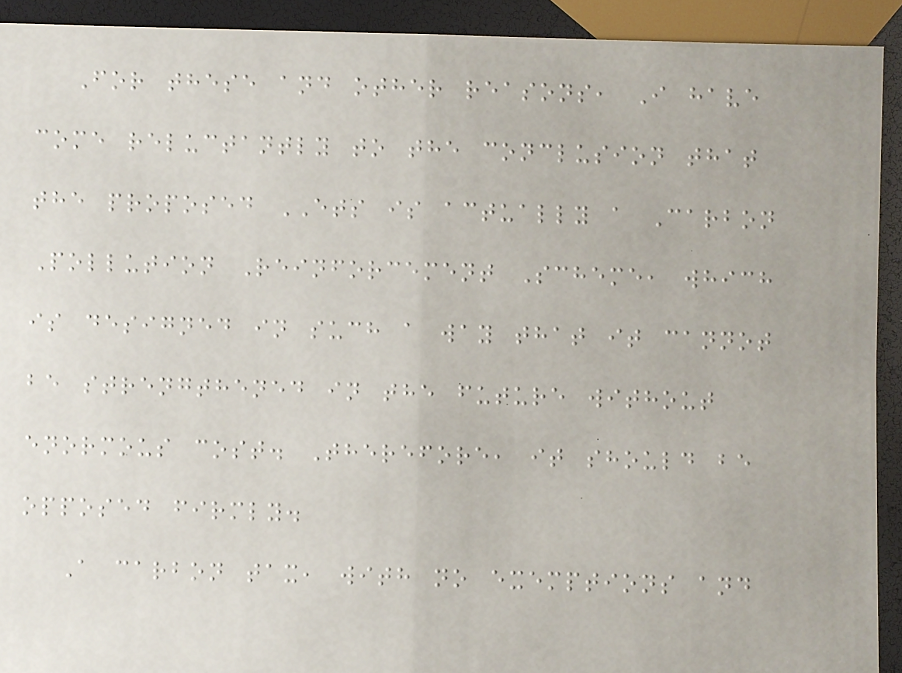For these and other reasons, I have
come reluctantly to the conclusion that
the proposed ETS is actually a Carbon
Pollution Reinforcement Scheme, which
is designed in such a way that it cannot
be strengthened in the future without
enormous cost. Therefore, it should be
opposed firmly.
A carbon tax, with no exemptions and
